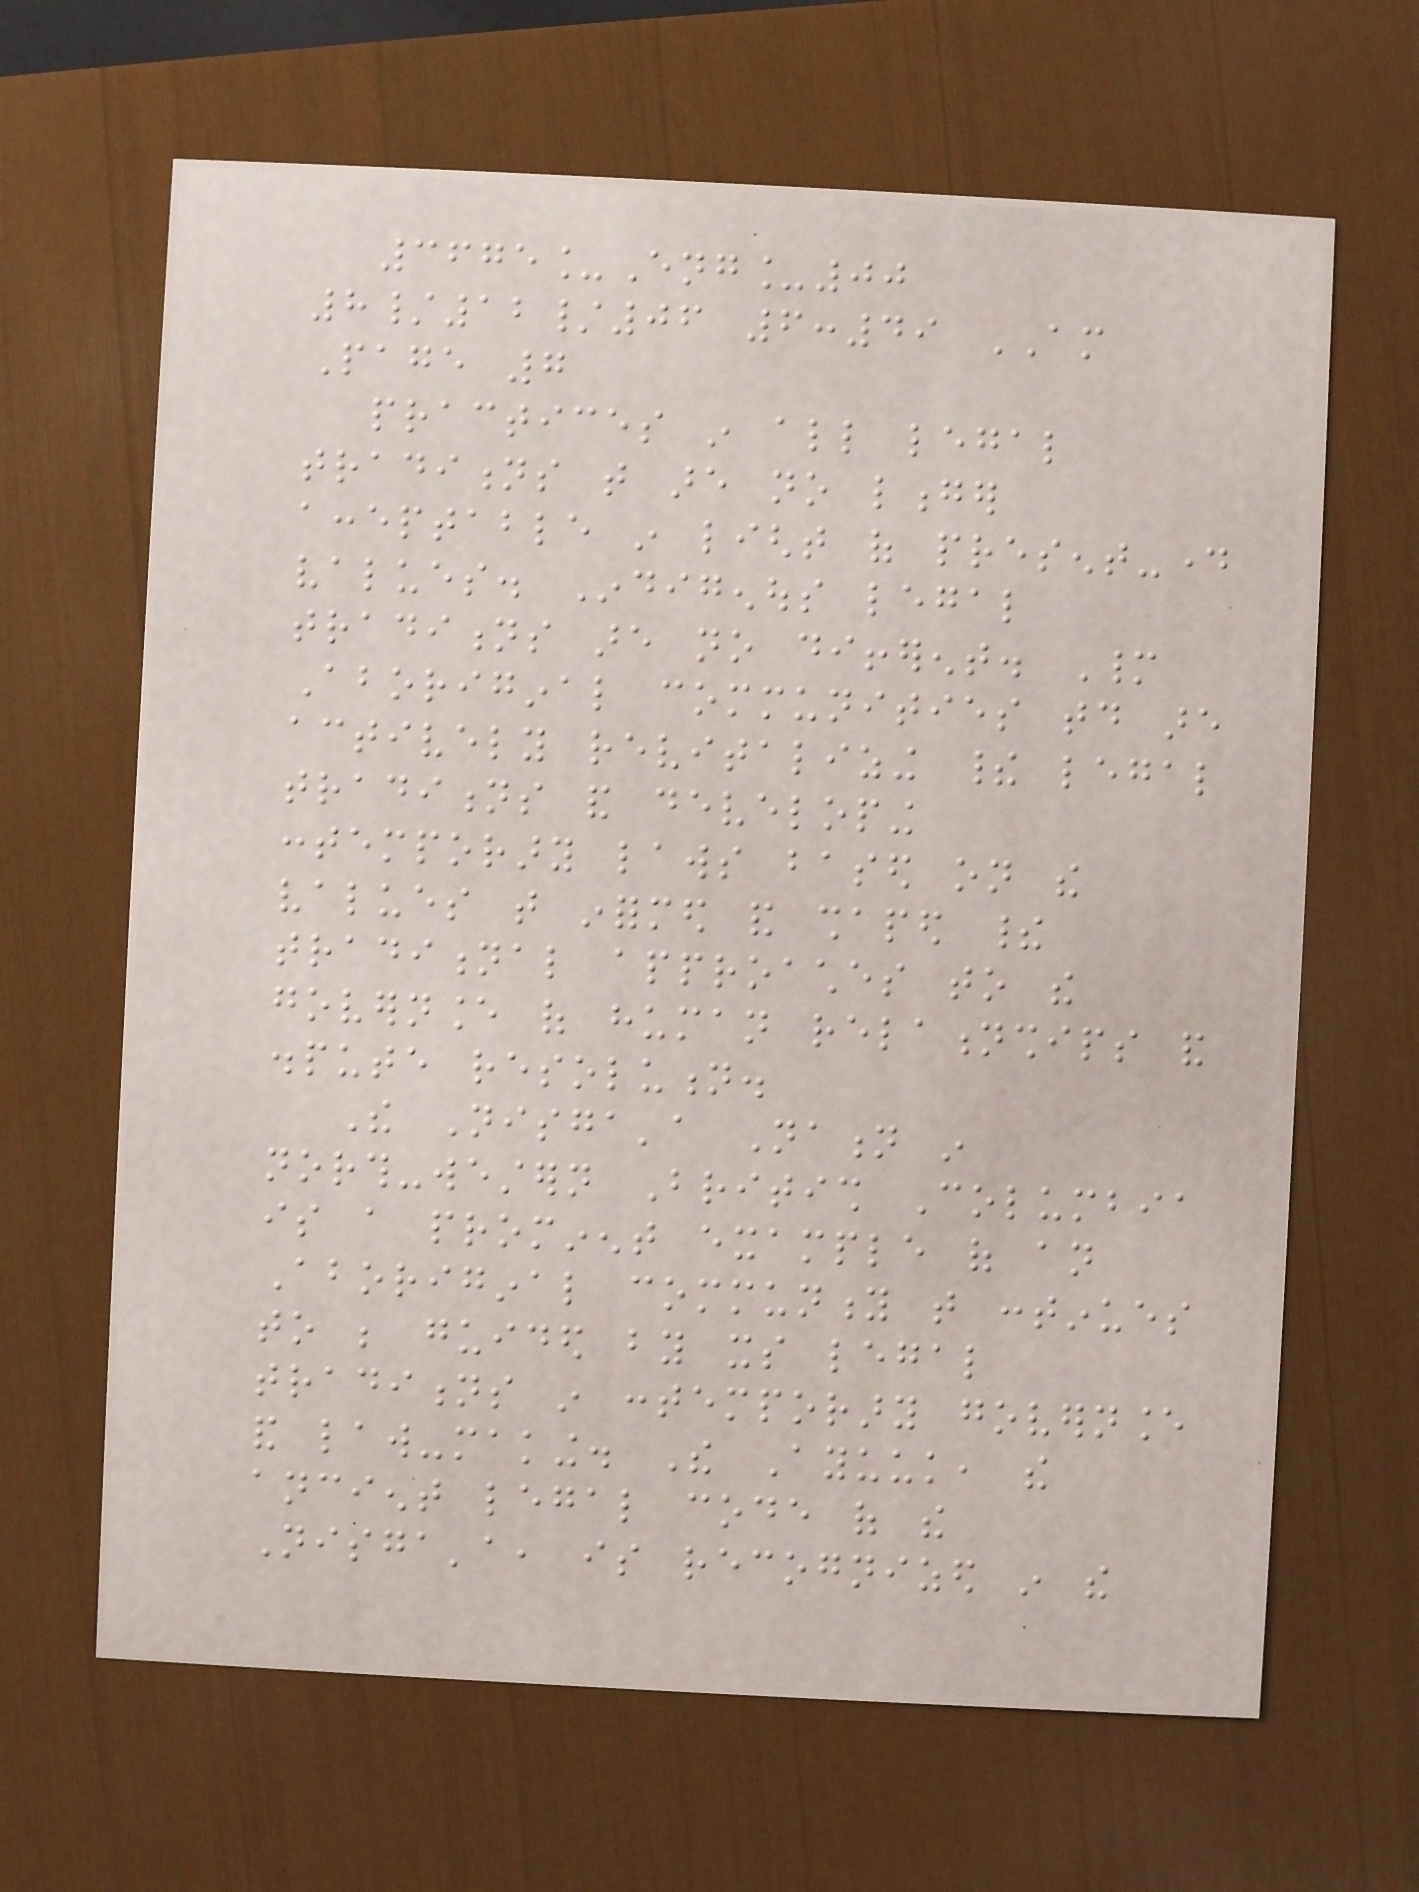3675_Eng_00
8/12/06 6:49 AM
Page 7
practices in all legal
traditions that are no longer
acceptable in light of present-day
values. Indigenous legal
traditions are no different. Many
Aboriginal communities today are
actively revitalizing their legal
traditions and developing
contemporary laws based on the
values that informed and shaped their
traditional approaches to the
governance of human relationships and
dispute resolution.
The Nisga'a Nation in
north-western British Columbia
is a prominent example of an
Aboriginal community that continues
to be guided by its legal
traditions in contemporary governance
and law-making. The Ayuuk, the
ancient legal code of the
Nisga'a, is recognized in the
